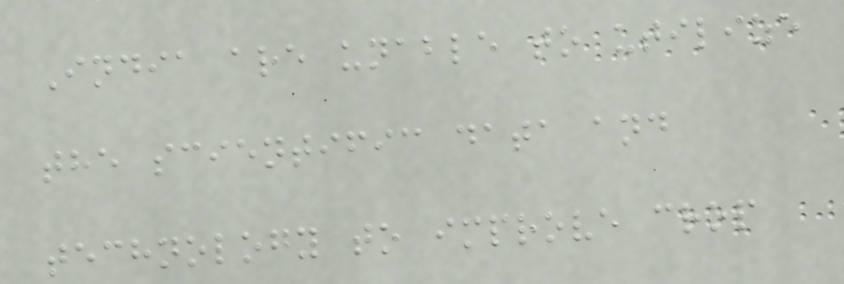India are unable to utilize
the scientific data and
technology to improve crop
